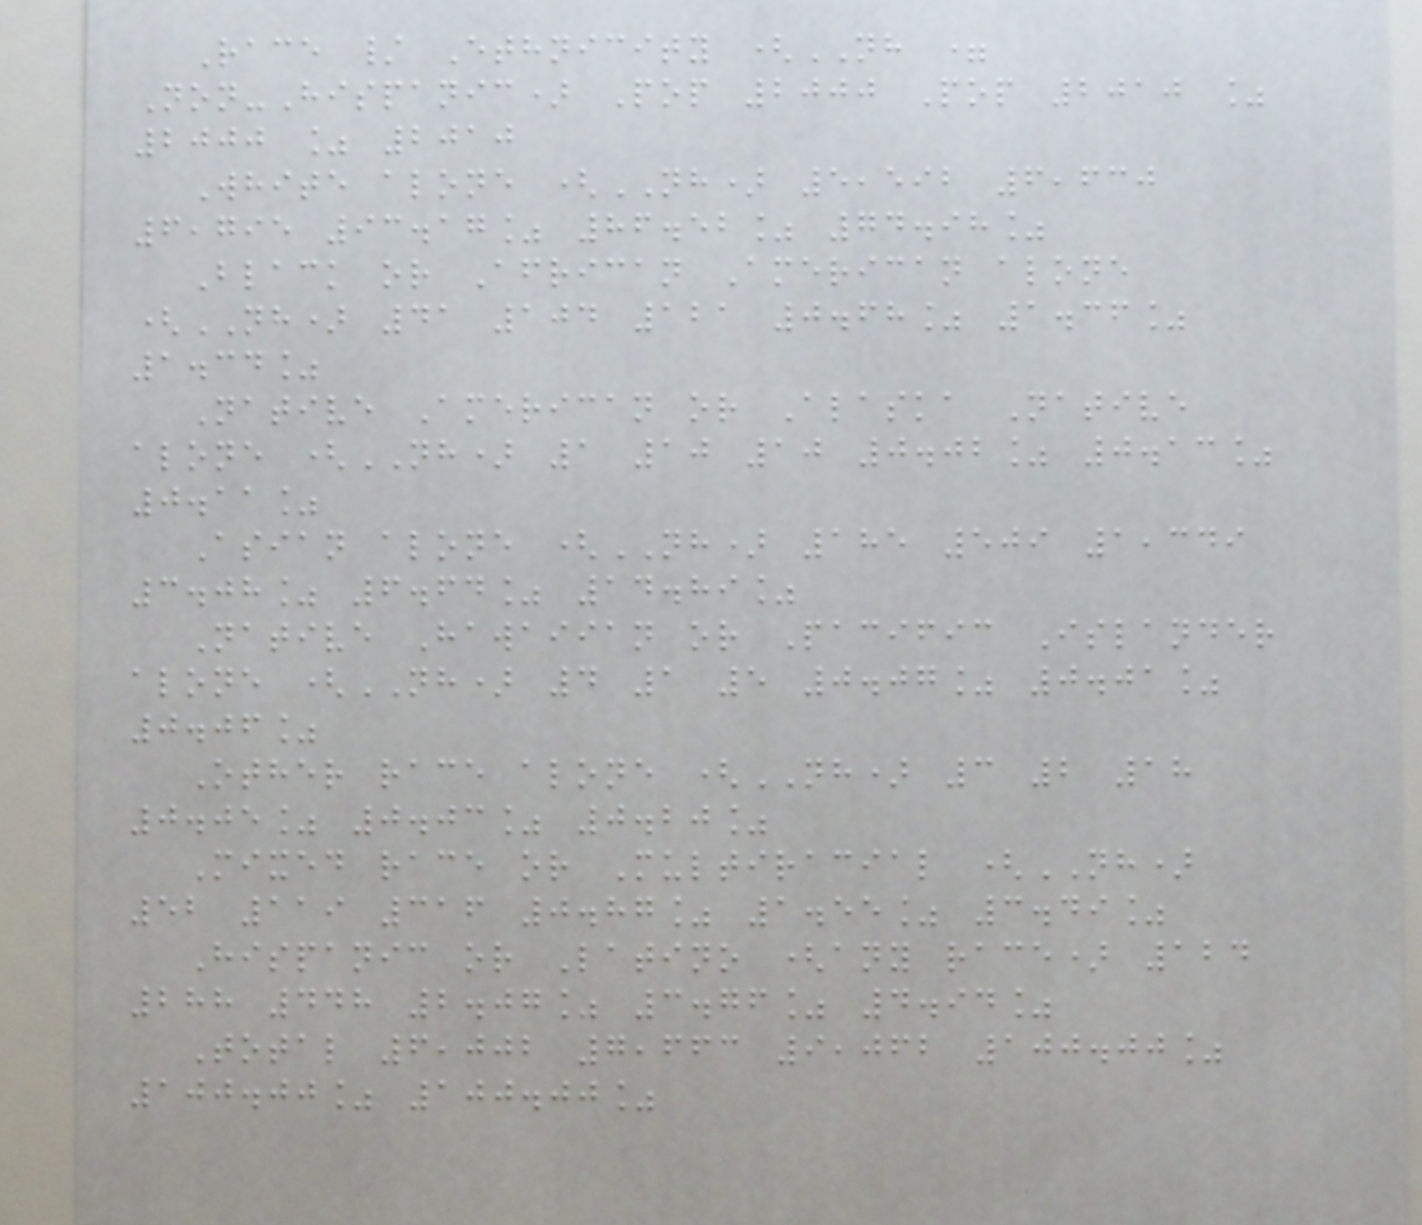Race / Ethnicity (NH =
Non-Hispanic) Pop 2000 Pop 2010 %
2000 % 2010
White alone (NH) 5,592 6,630
6,795 93.17% 86.52% 74.98%
Black or African American alone
(NH) 41 104 121 0.68% 1.36%
1.34%
Native American or Alaska Native
alone (NH) 1 10 10 0.02% 0.13%
0.11%
Asian alone (NH) 185 509 1,349
3.08% 6.64% 14.89%
Native Hawaiian or Pacific Islander
alone (NH) 4 1 5 0.07% 0.01%
0.06%
Other race alone (NH) 3 2 18
0.05% 0.03% 0.20%
Mixed race or Multiracial (NH)
52 119 316 0.87% 1.55% 3.49%
Hispanic or Latino (any race) 124
288 448 2.07% 3.76% 4.94%
Total 6,002 7,663 9,062 100.00%
100.00% 100.00%
